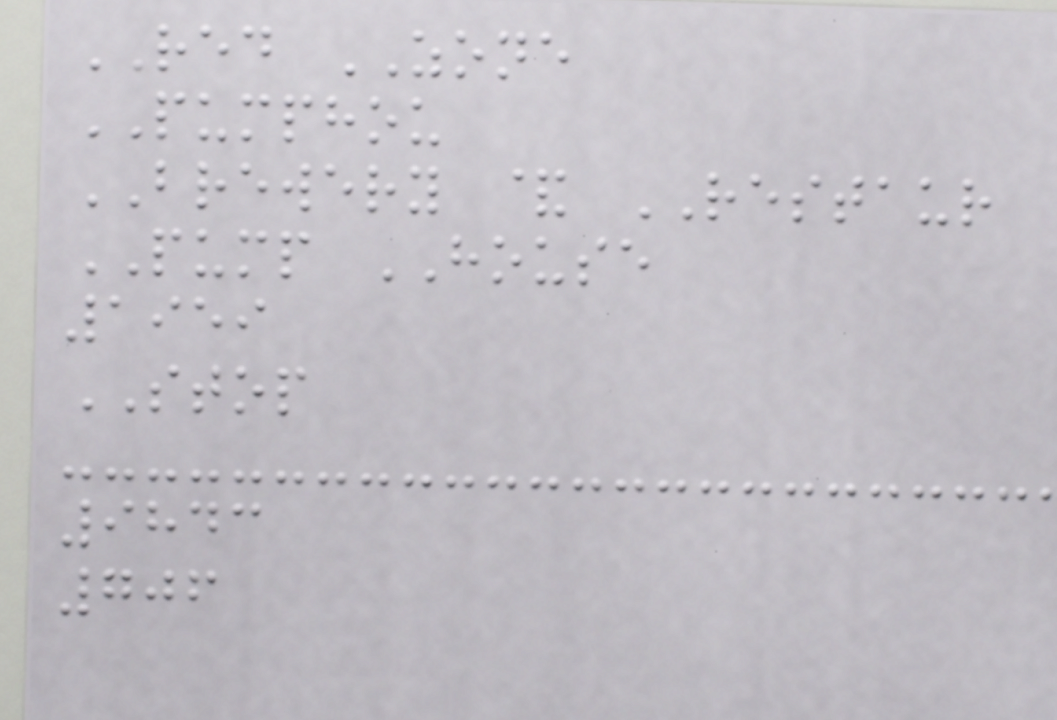RED ZONE
PUMPHOU
BREWERY & RESTAUR
PUMP HOUSE
1959
STOP
9843
706
